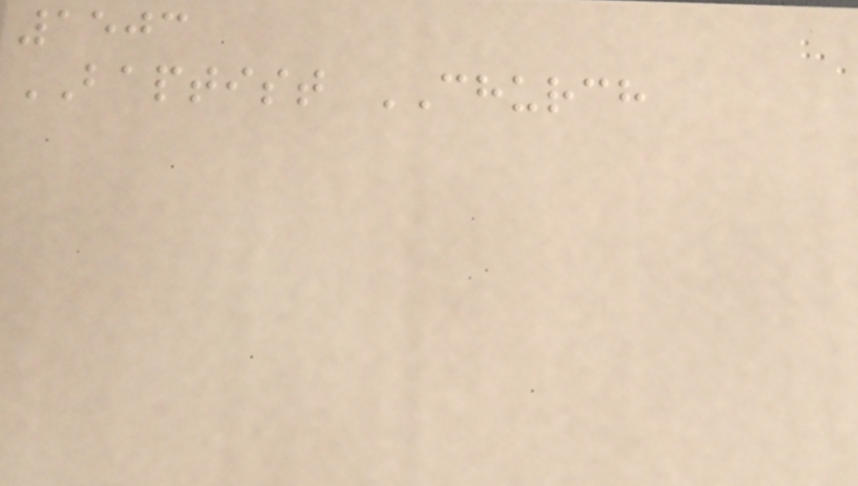1503
BAPTIST CHURCH
